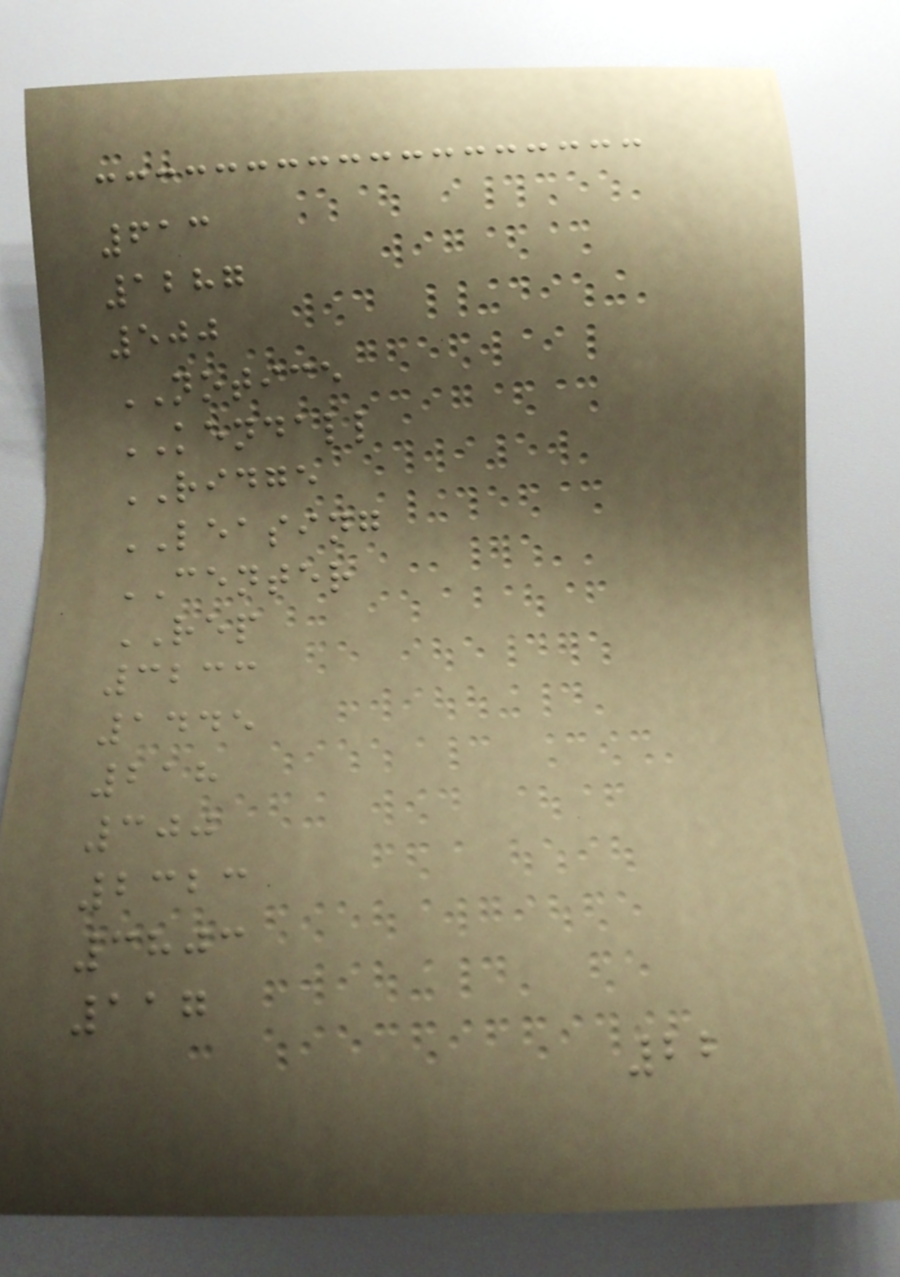613
1287
500
NOTICE
KENDALL
RIDGE
LEASING
CENTER
REP
3233
1445
218
300
2323
3803
117
22
